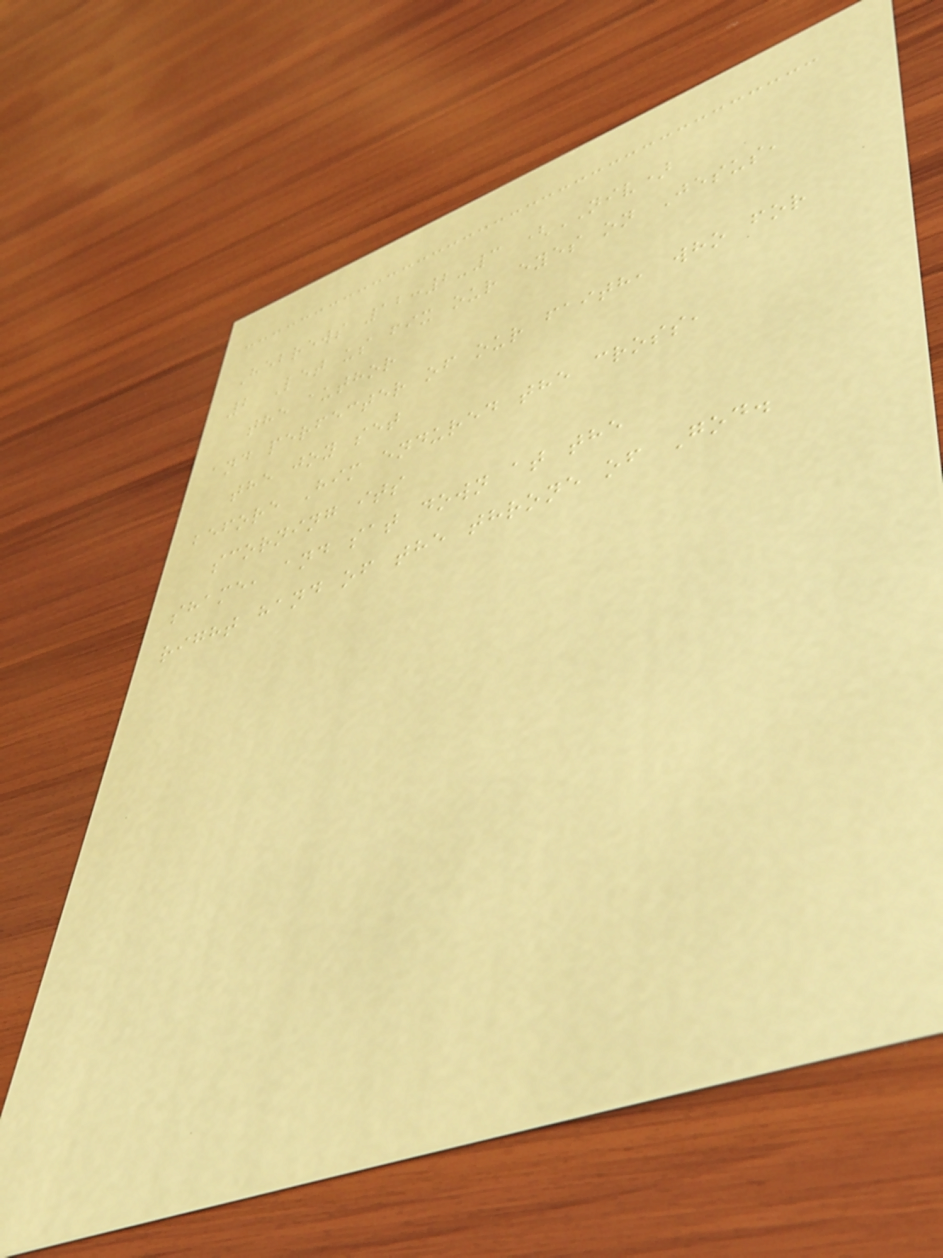Hebrews 12:2-3 (NIV)
2 Let us fix our eyes on Jesus,
the author
and perfecter of our faith, who for
the joy set
before Him endured the cross,
scorning its
shame, and sat down at the
right hand of the throne of God.
